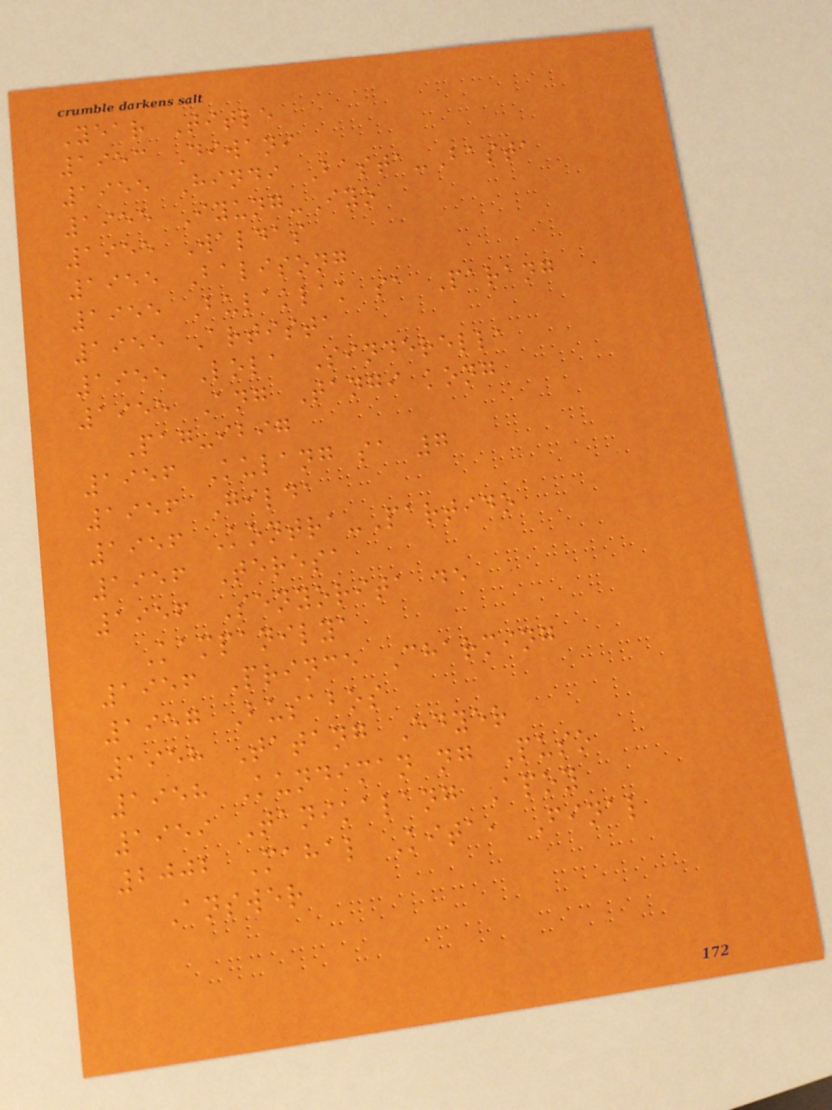Year Title
1953 Diwani
1955 Hindi Basta-Basta
1955 Iyung-Iyo
1955 Waldas
1955 Balisong
1955 Bulaklak sa Parang
1955 Artista
1955 Lola Sinderella
1955 Ang Tangi kong
Pag-ibig
1956 Kulang sa 7
1956 Gilda
1956 Kontra-Partido
1956 Teresa
1956 Senyorita de
Kampanilya
1956 Prince Charming
1957 Busabos
1958 Tatang Edyer
1958 Kundiman ng Puso
1959 Tanikalang Apoy
2002 Mahal Kita, Final
Answer
